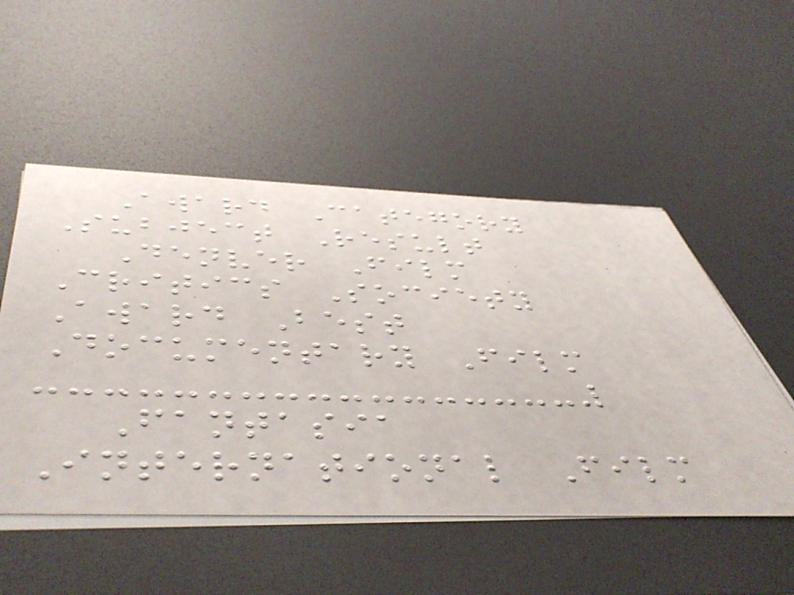Award Category
Subject Result
Denver Film
Critics Society
Award Best
Documentary Film
Fantasia
International Film
